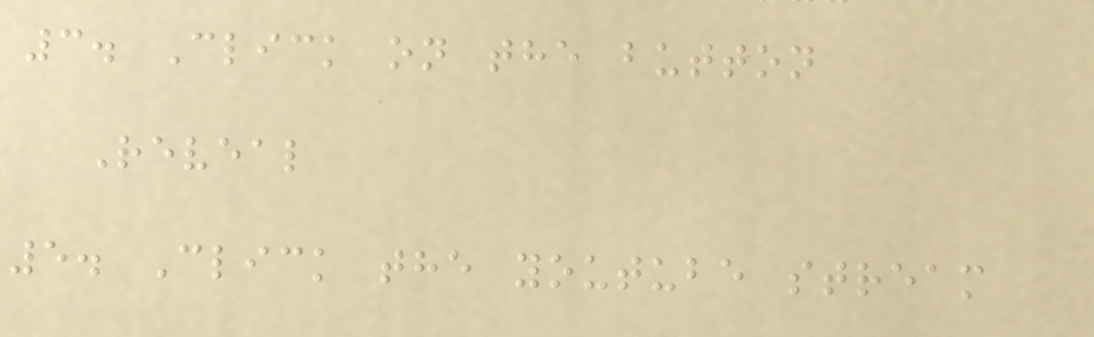3. Click on the button
Reveal
5. Click the youtube stream
